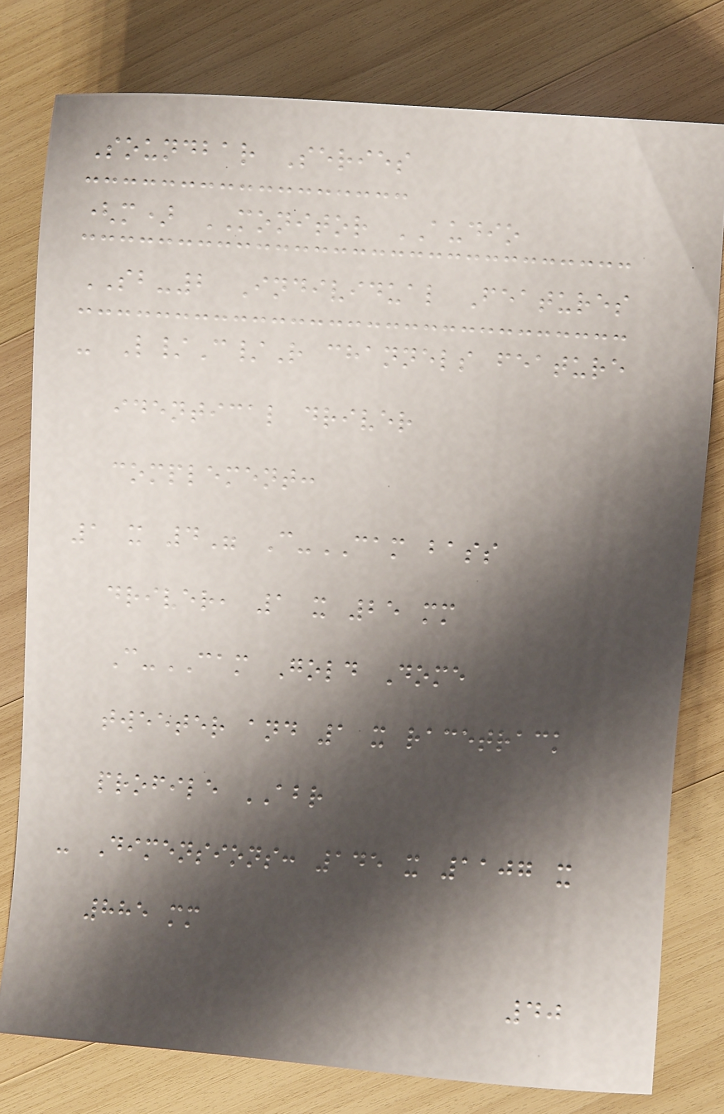Soundbar Series
(m) MONITOR AUDIO
SB-2 Individual Features
- L/C/R channels feature
identical driver
complement:
1 x 4" C-CAM bass
driver, 1 x 25 mm
C-CAM Gold Dome
tweeter and 1 x racetrack
profile ABR
- Dimensions: 145 x 1107 x
885 mm
40
